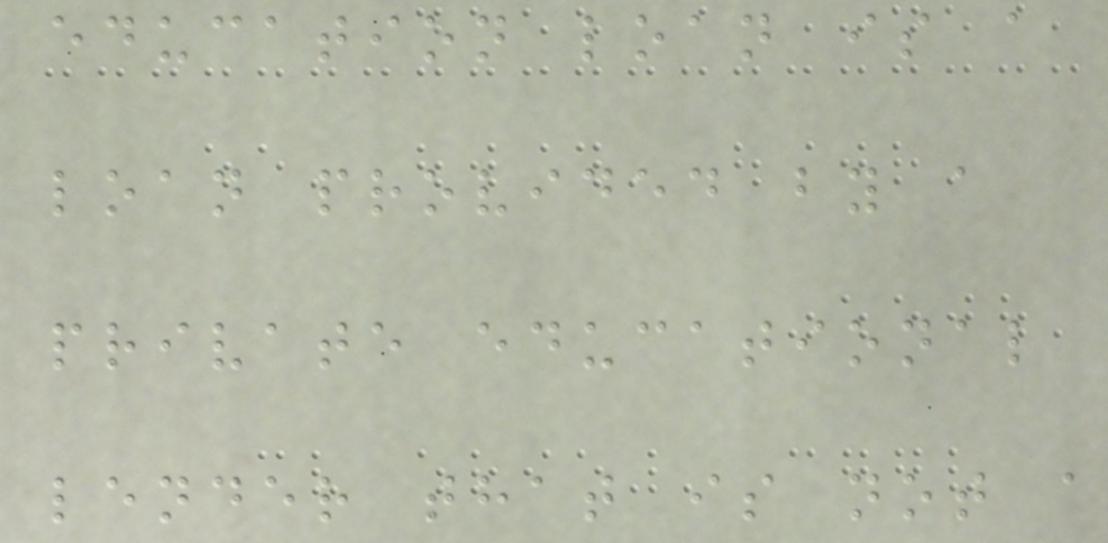education loan is a
loan provided by a
private educational
lender that is not a
